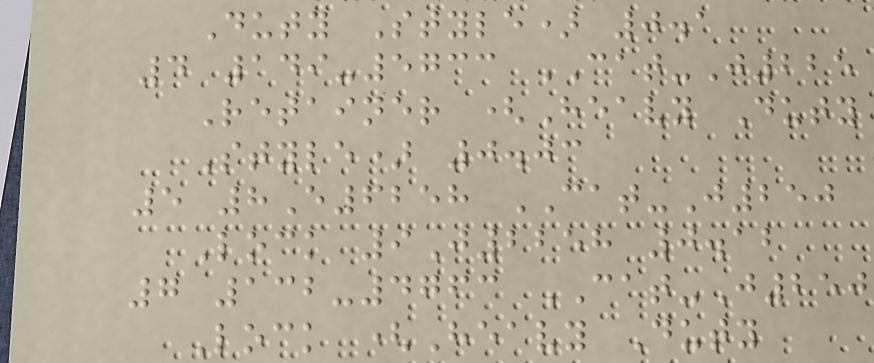Duty Style) 0.1
4 149-5733 CAT-J225
Retainer (Heavy Duty
Style) 0.03
5 8E6258 CAT-J250
Lock 9J2258 0.12
7 132-4763 CAT-J250
Lock (Heavy Duty
